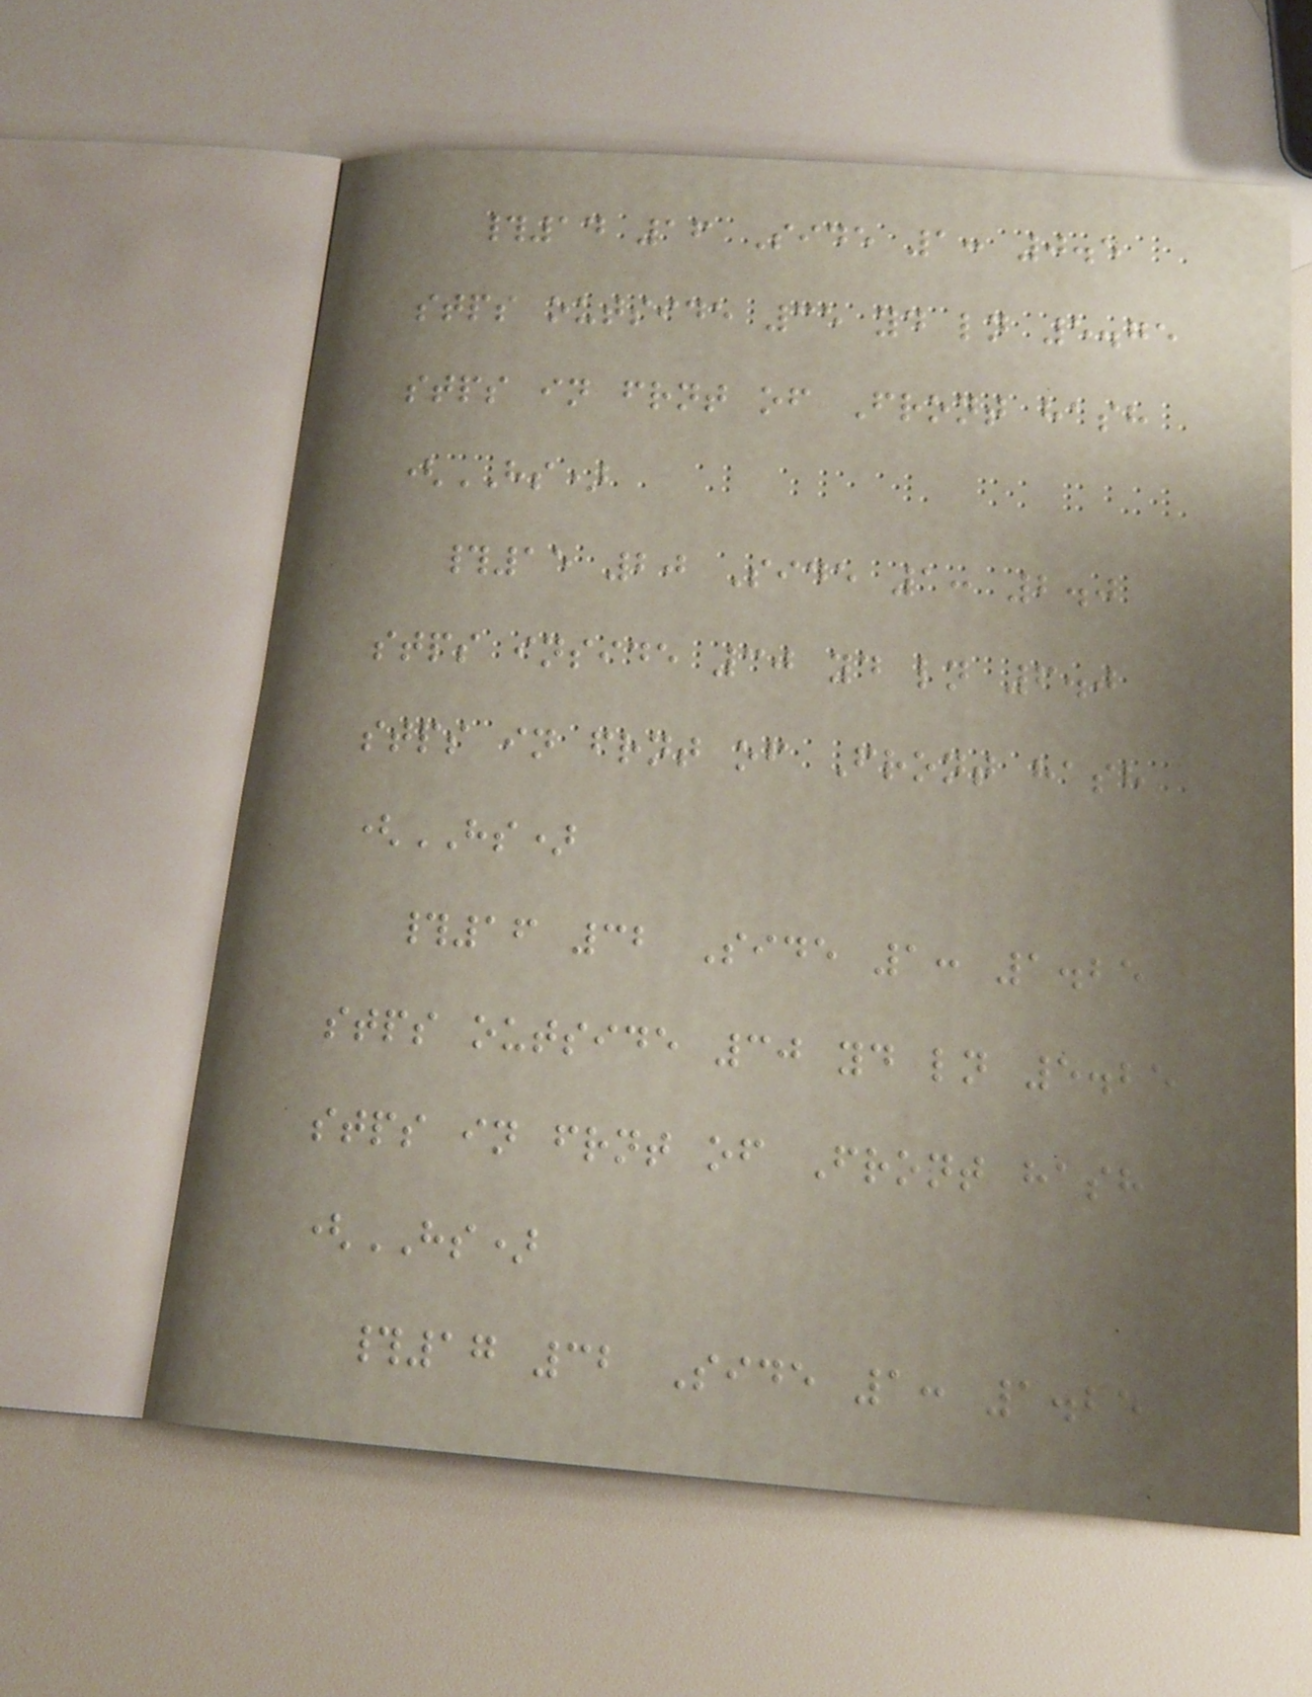#14 16 Side 1: 0.5
stps outside 35 yd ln 5.75
stps in frnt of Front hash
(HS)
#15 20 Side 1: 2.0
stps inside 30 yd ln 6.0
stps in frnt of Front hash
(HS)
#16 32 Side 1: 1.25
stps outside 30 yd ln 5.25
stps in frnt of Front hash
(HS)
#17 32 Side 1: 1.25
